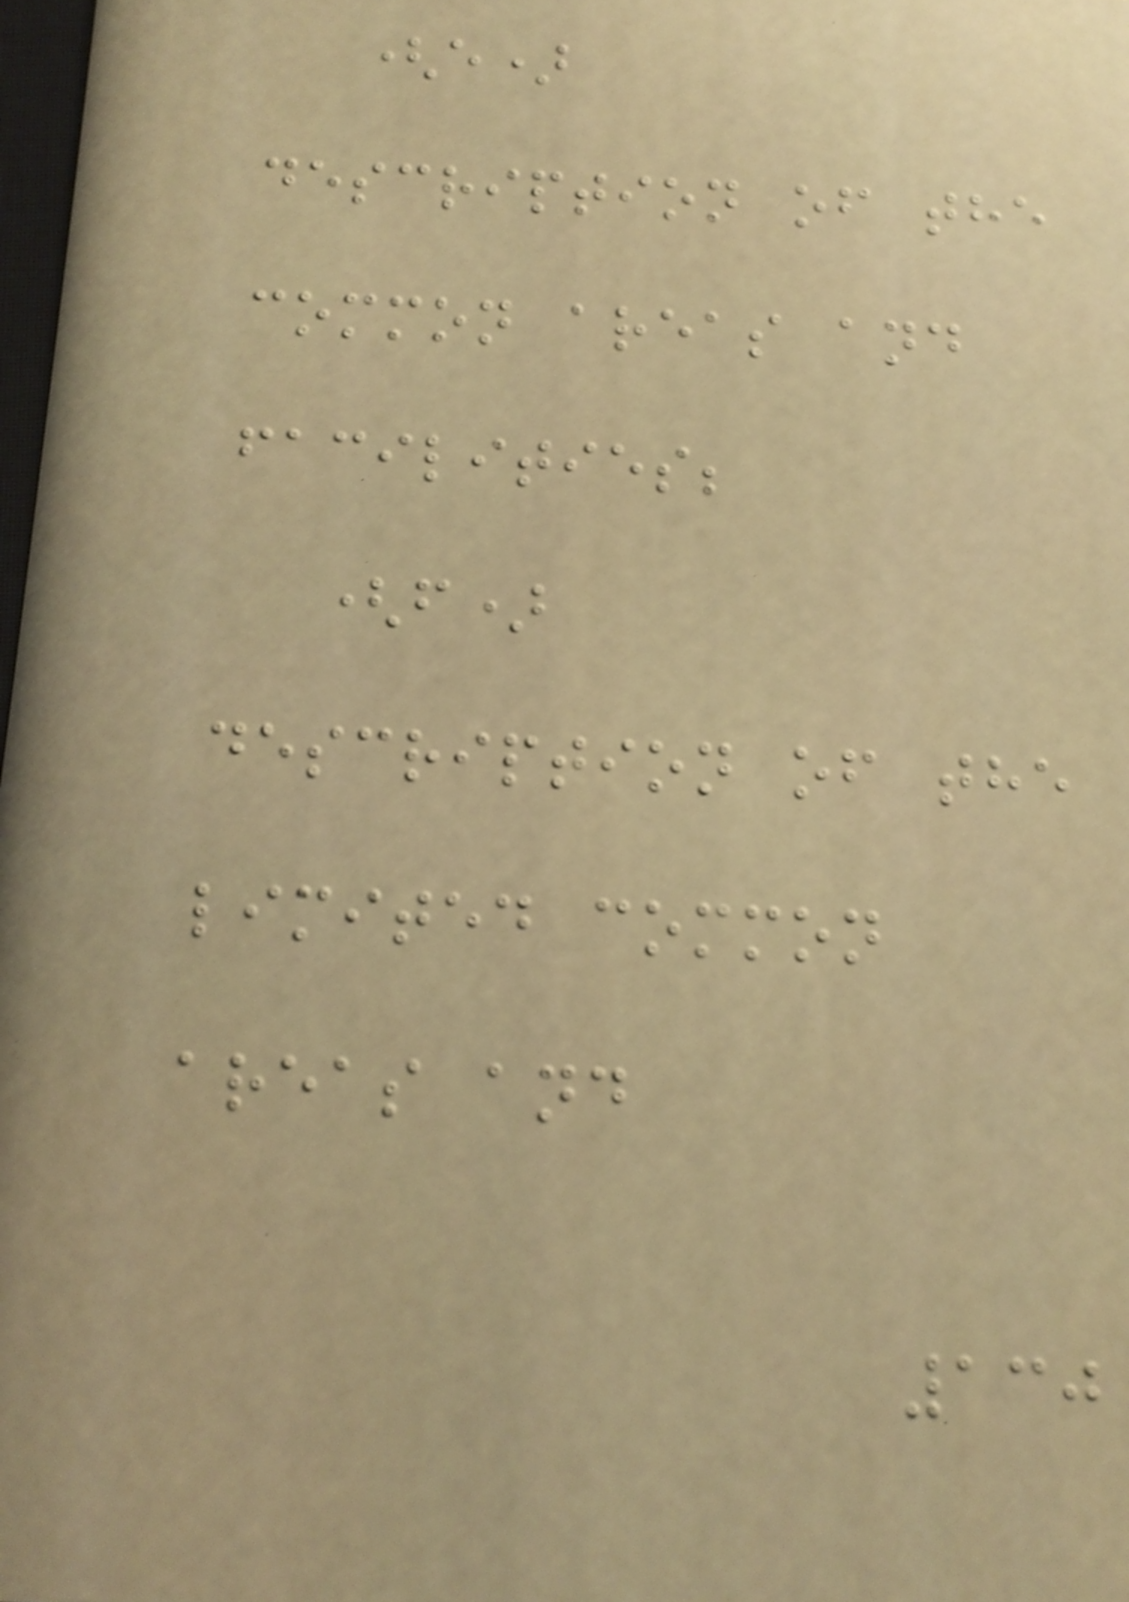(e)
description of the
common areas and
facilities;
(f)
description of the
limited common
areas and
130
